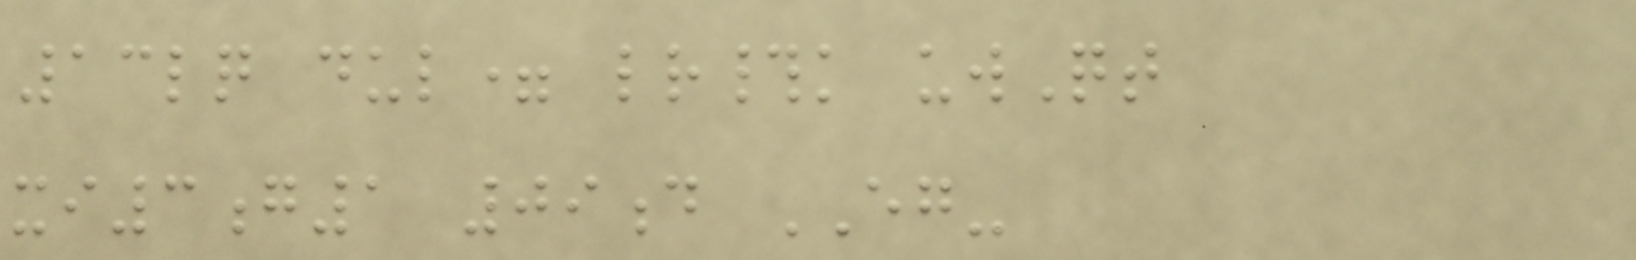13lq dul= lr#k uwQt
xi3g1 09d EG-
